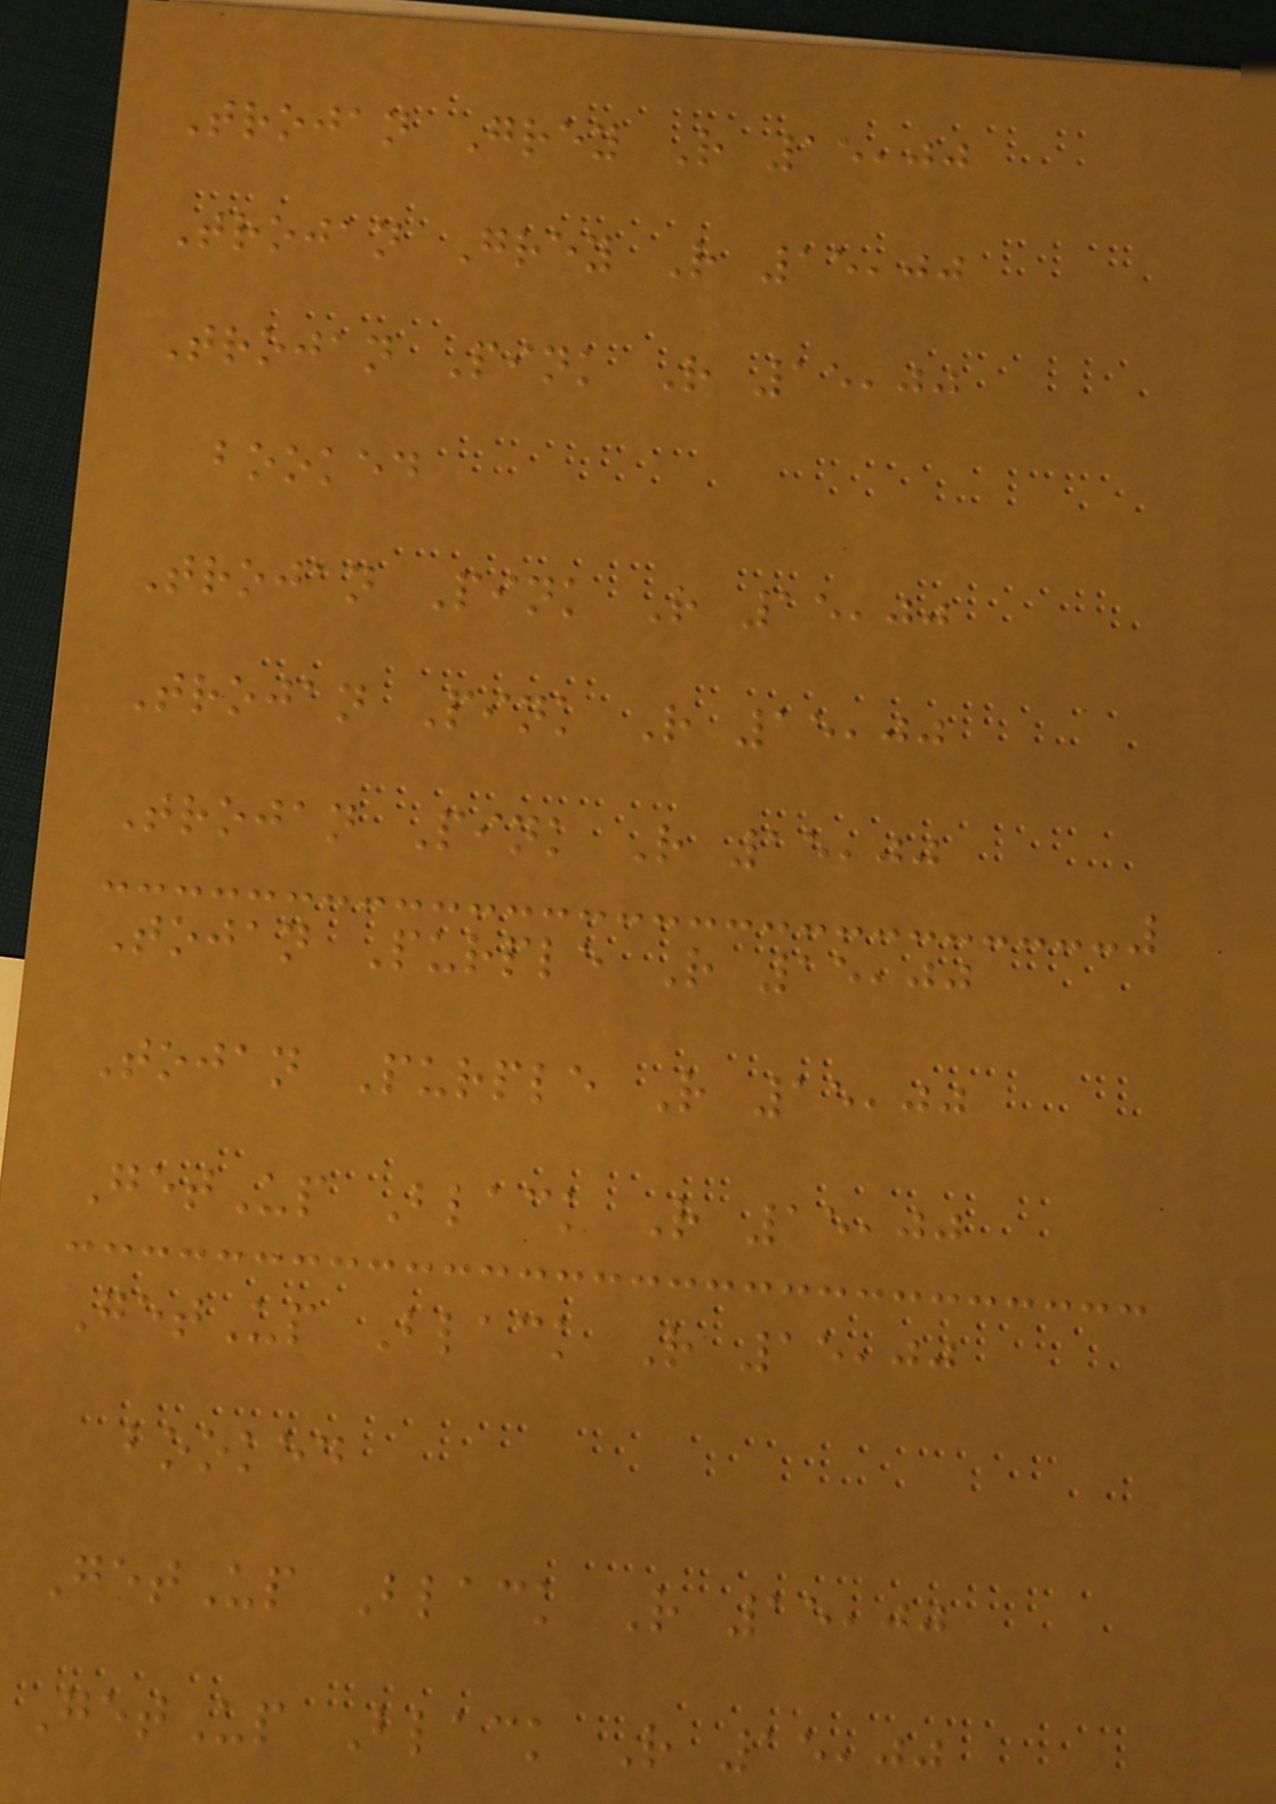Trojan Grey R 15,00
Trojan Grey R 15,00
Trojan Pink R 15,00
booked
Trojan Pink R 15,00
Trojan Pink R 15,00
Trojan Pink R 15,00
Tojan Purple R 15,00
Tojan Purple R 15,00
GetUp Black R 15,00
GetUp Black R 15,00
booked
GetUp Black R 15,00
GetUp Black R 15,00
